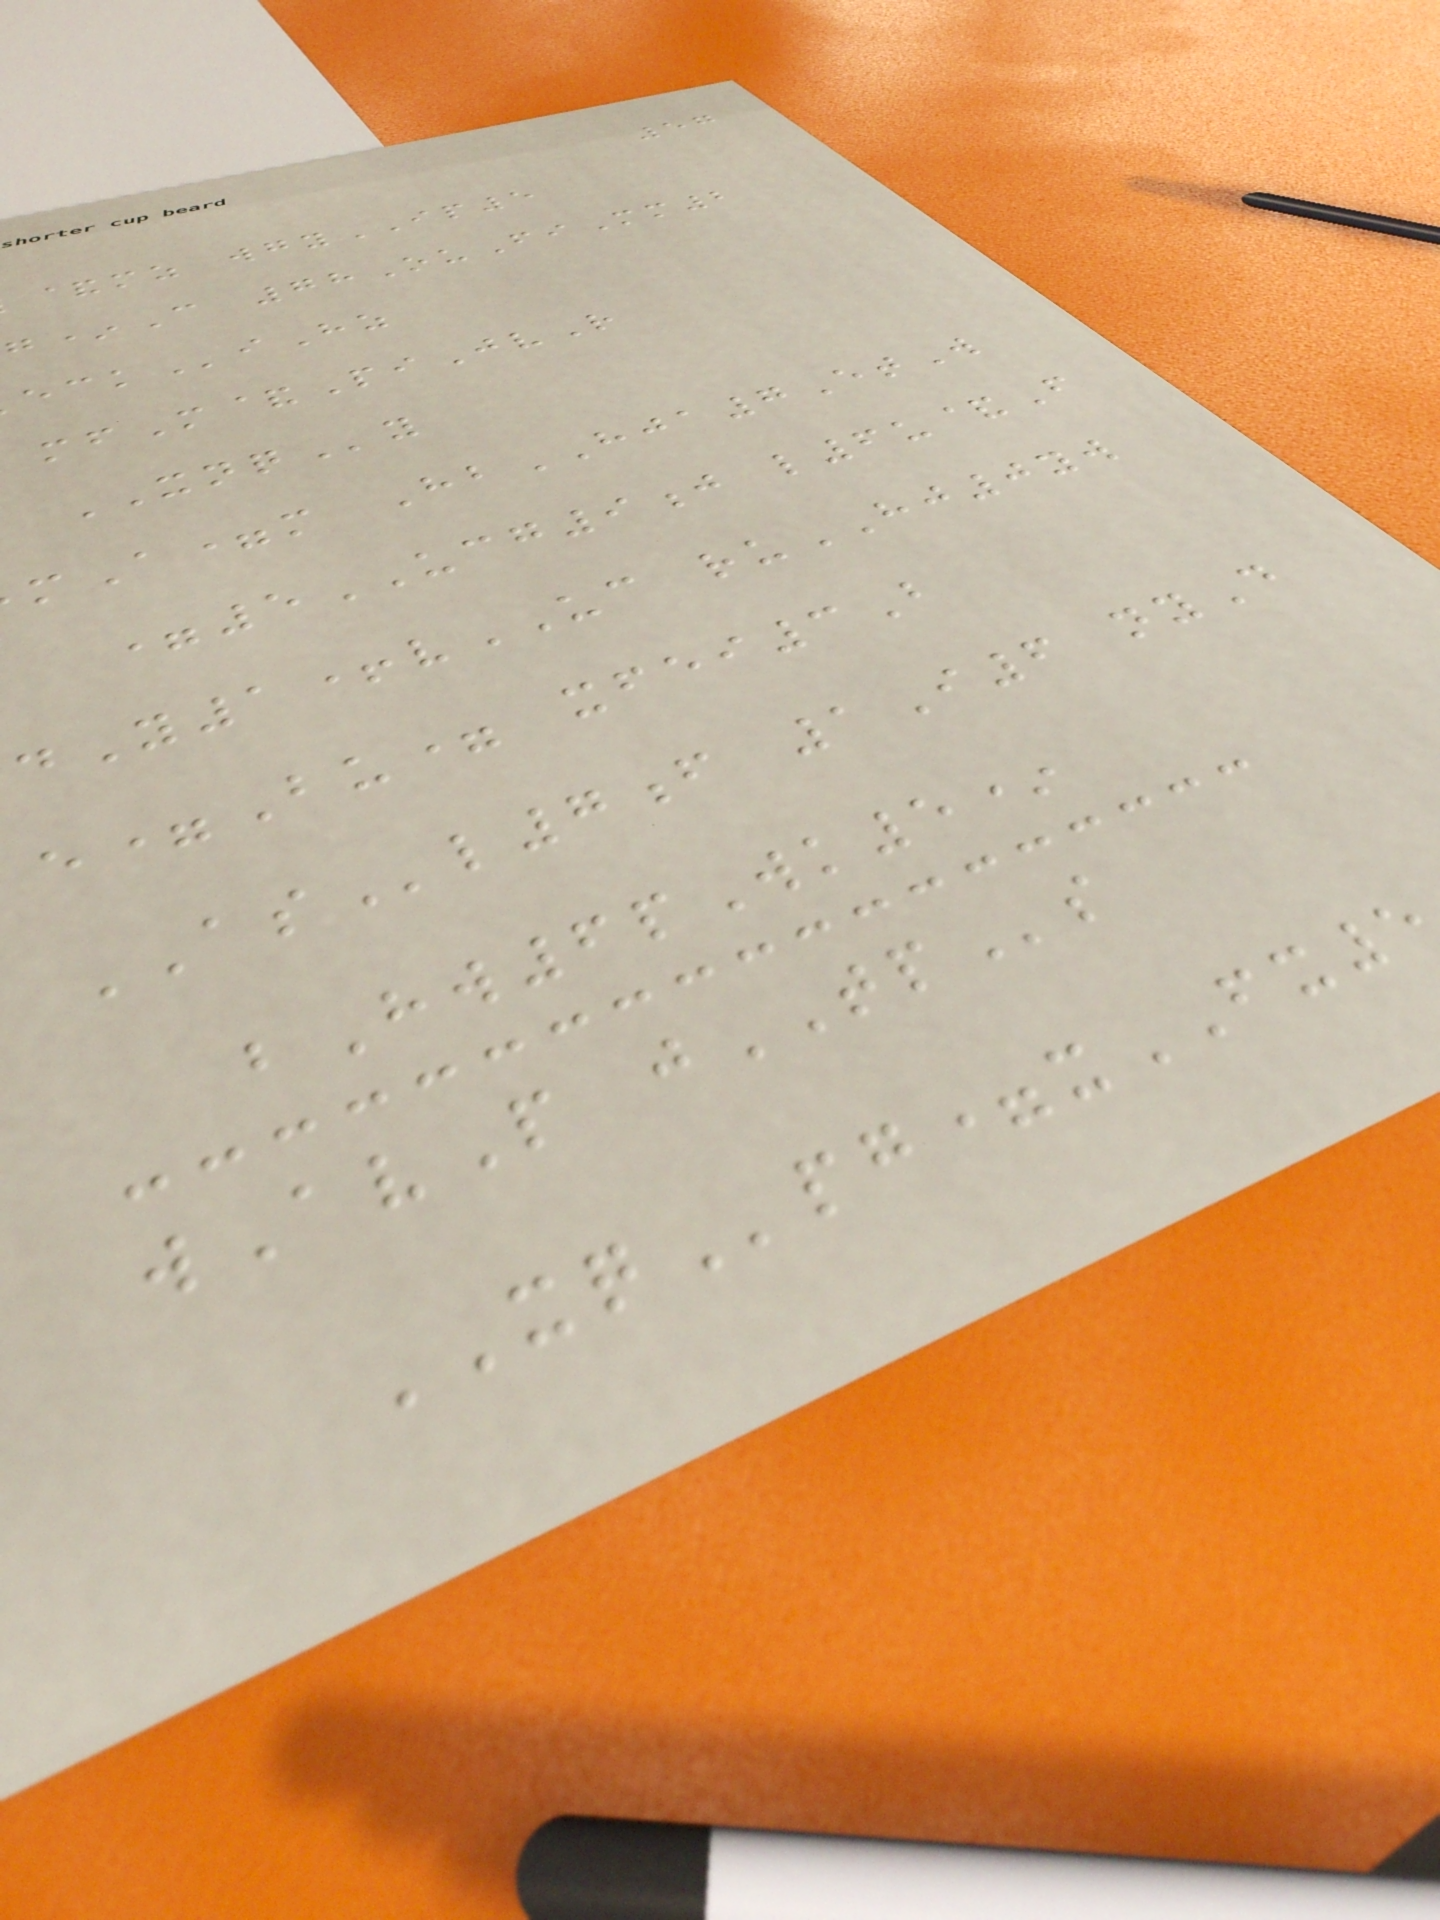57
&mz wgyIP5
g*C 78OuFiMm2
iHz
mfM&PiJvR
XNQy
mA=m HbHJA7EtW
=5UCG9j l6u&F
dY1+vUC ruHJ0yw
e=Bu= xfei3B
ASl7f 1I6 nyD
bHw6pWk5*
wAvP jTPs
XQpg=xFX5
